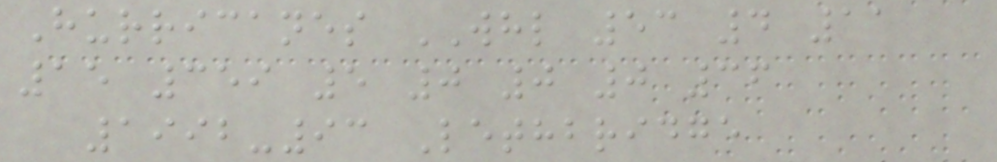Hurricanes WHL 53 4 11
15 359 5 0 0 0 36
1992-93 Lethbridge
